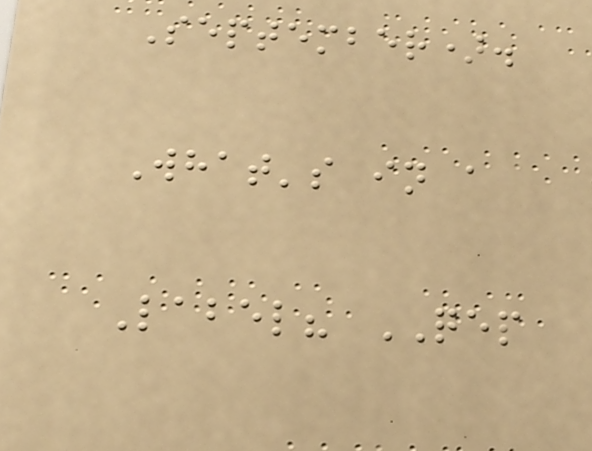September).
What's in a
Label? QEP
